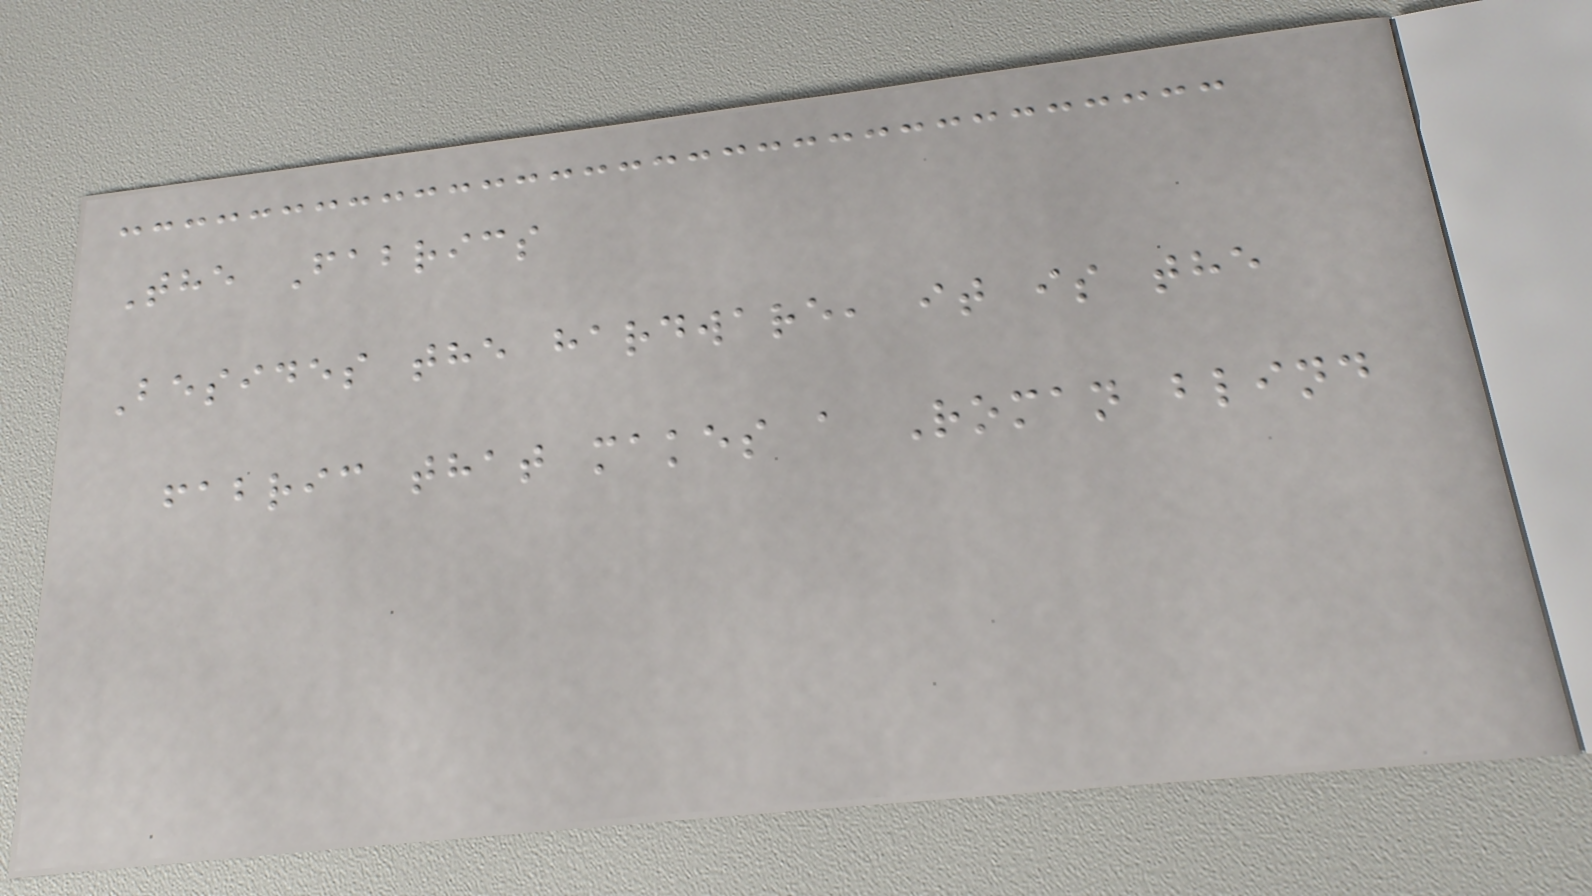The Fabrics
Besides the hardware, it is the
fabric that makes a Roman blind
